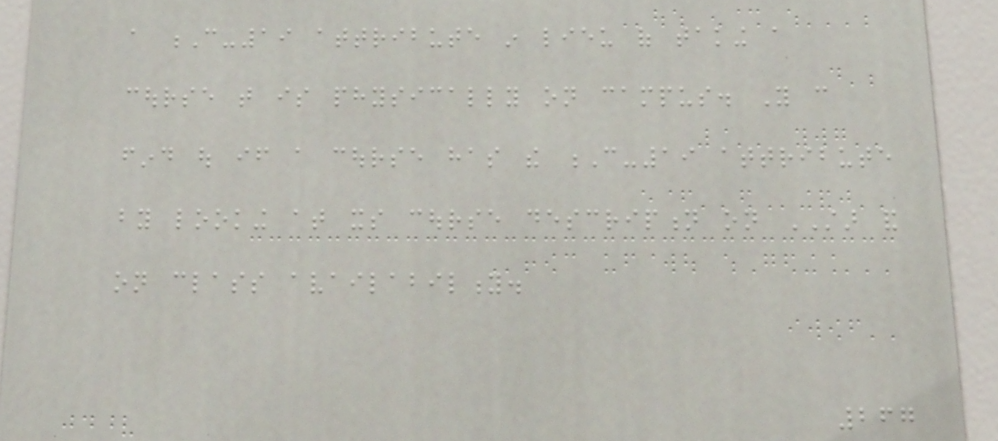a C-19 attribute in lieu of taking a
course that is physically on campus. You can
find out if a course has the C-19 attribute
by looking at its course description on STAR and
on class availability.
267
